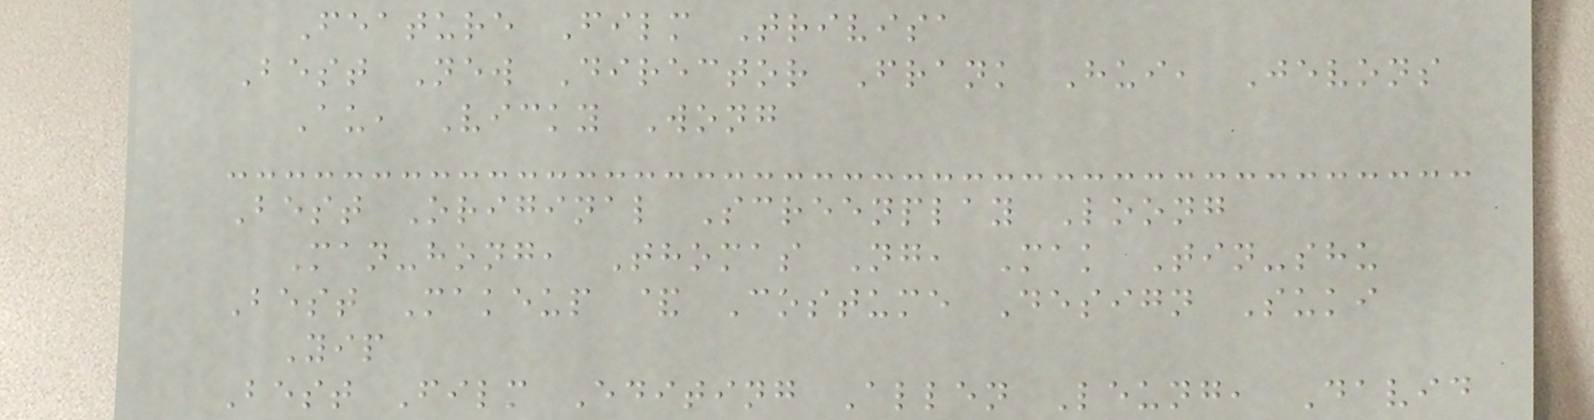Feature Film Trivisa
Best New Director Frank Hui, Jevons
Au, Vicky Wong
Best Original Screenplay Loong
Man-hong, Thomas Ng, Mak Tin-shu
Best Makeup & Costume Design Suki
Yip
Best Film Editing Allen Leung, David
